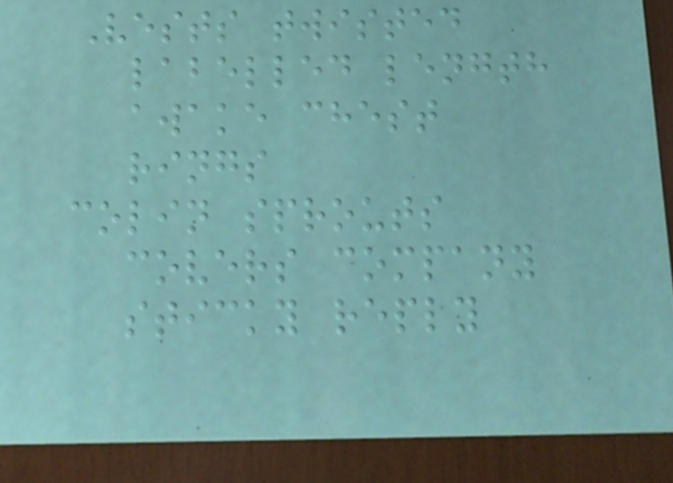Vests twisted
labelled length
awake chest
rings
colin sprouts
covers company
sticky reply
